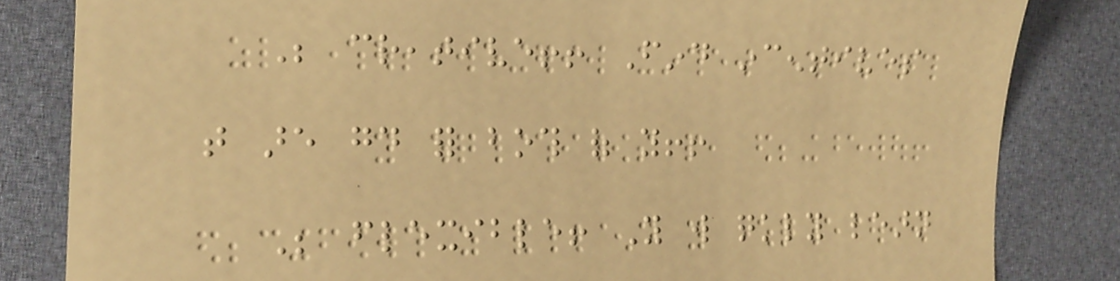Be creative!! Find incentives
that are good for both of you!!
Be flexible! You will quickly learn
